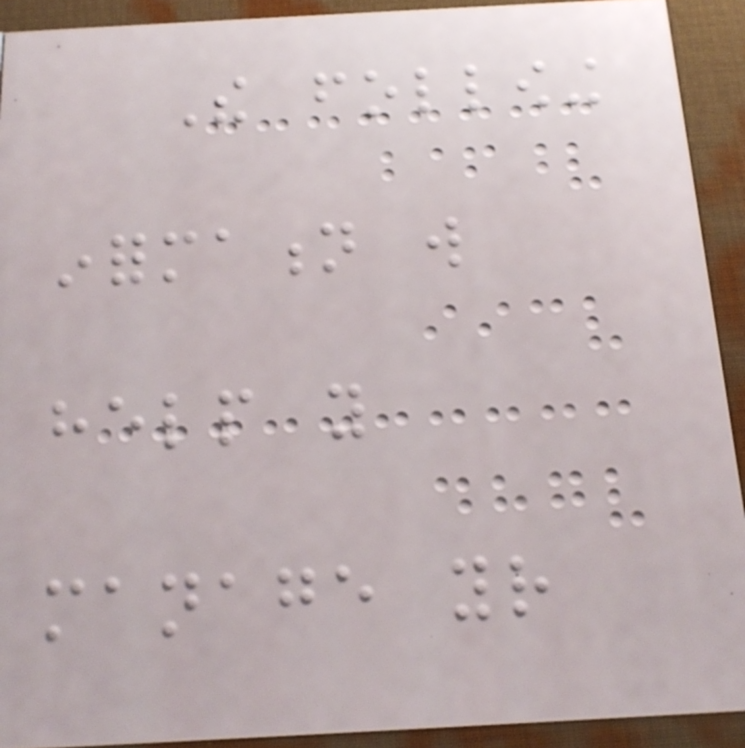The following
information will
help you
manage your
